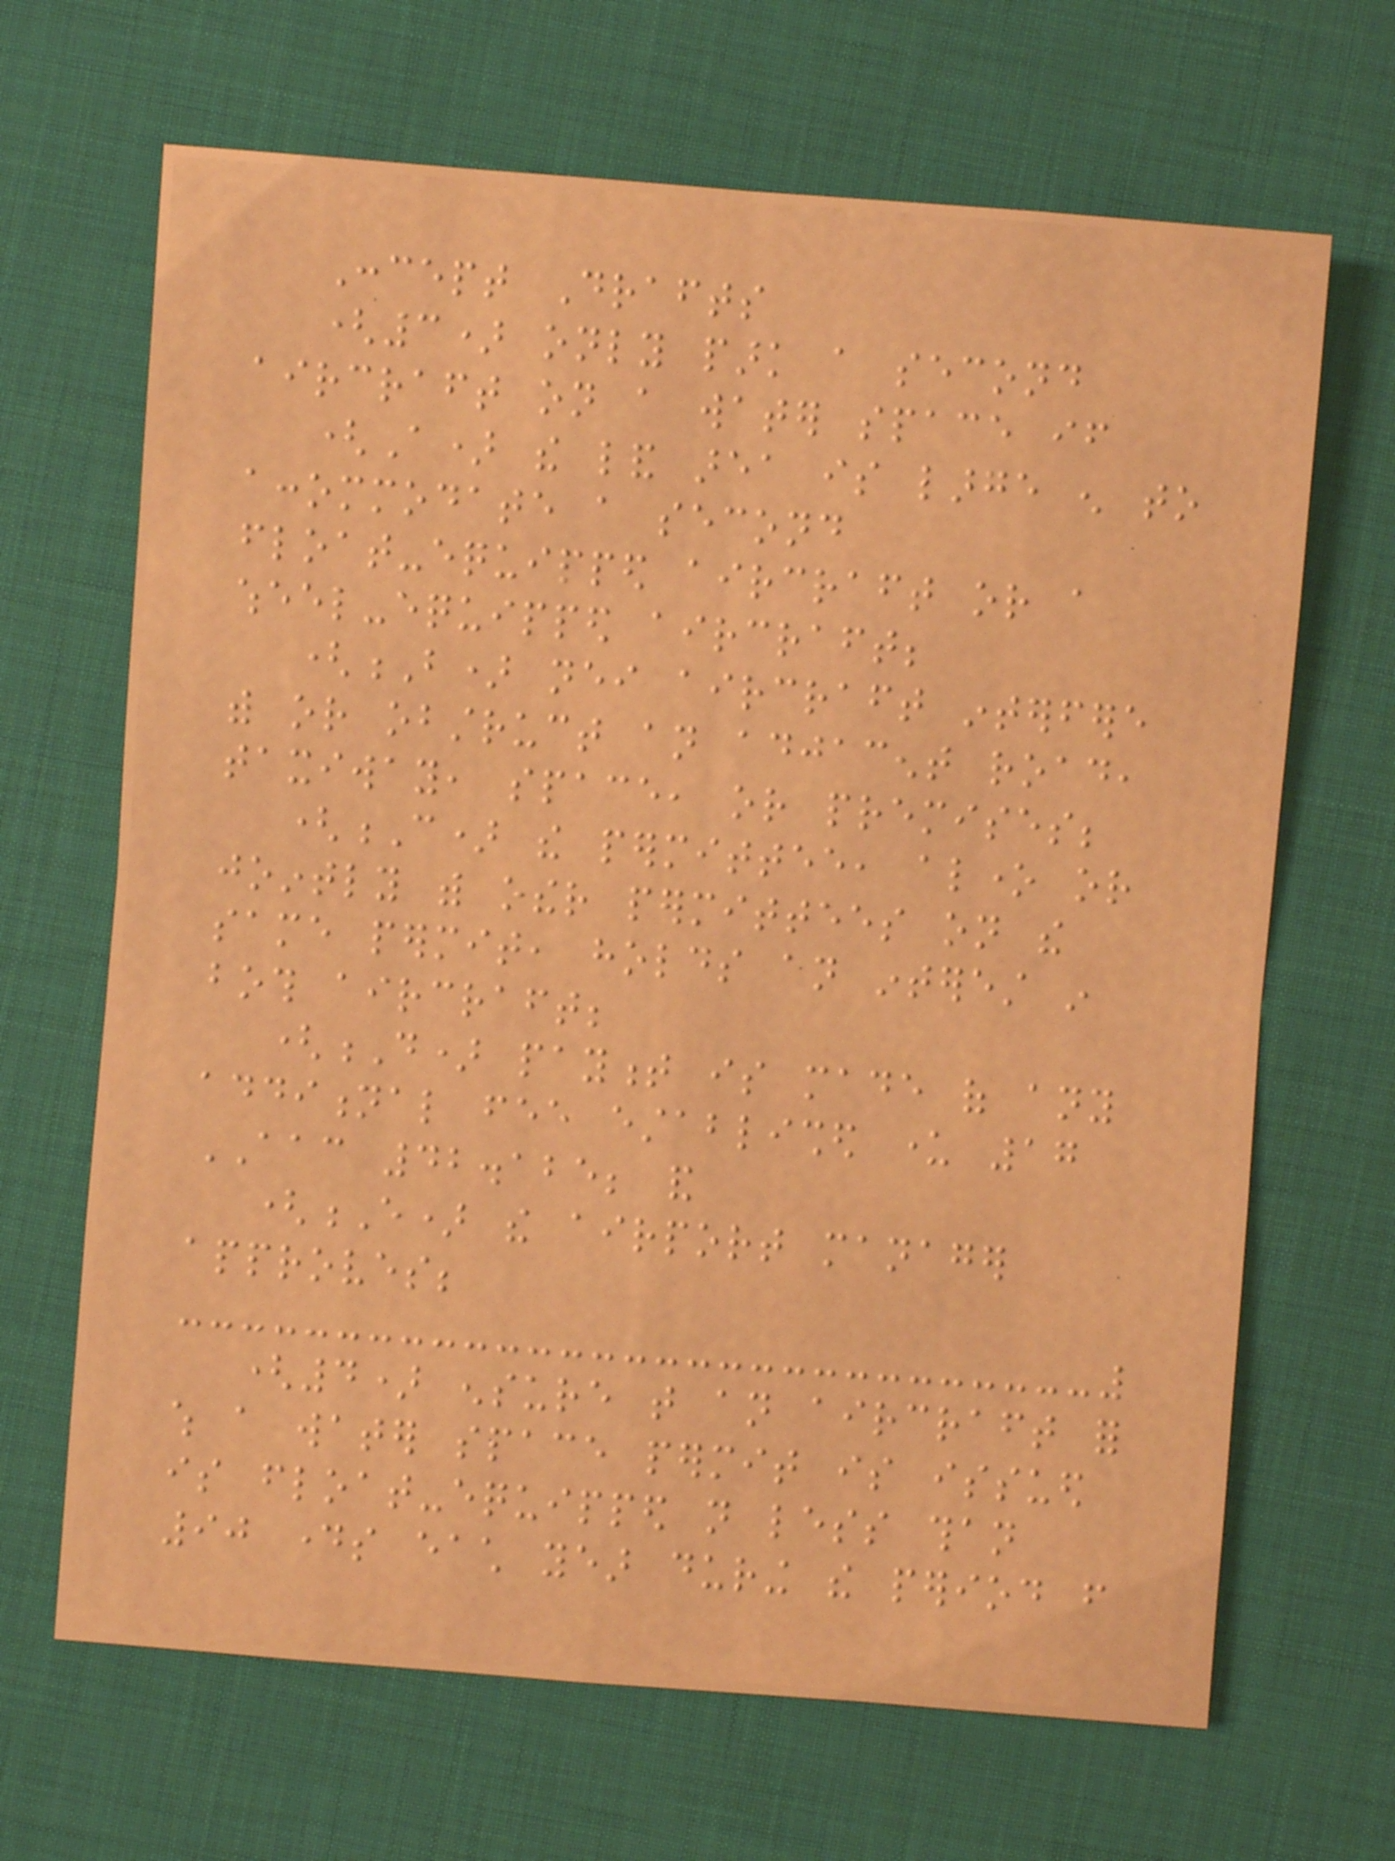Concept Drafts
(3) only park a second
aircraft on a water space if
(A) the land area is large enough to
accommodate a second
float-equipped aircraft or a
wheel-equipped aircraft;
(B) neither aircraft interfere
with or obstruct an adjacent road,
taxiway, space, or premises;
(C) the permittee, alone or
jointly with other permittees on the
same permit, holds an interest in
both aircraft;
(D) payment is made of any
additional fee established under 17
AAC 42.125; and
(E) the airport manager
approves;
(4) ensure that an aircraft for
which a water space permit is issued
is float-equipped not less than
90 days each year during the period from
